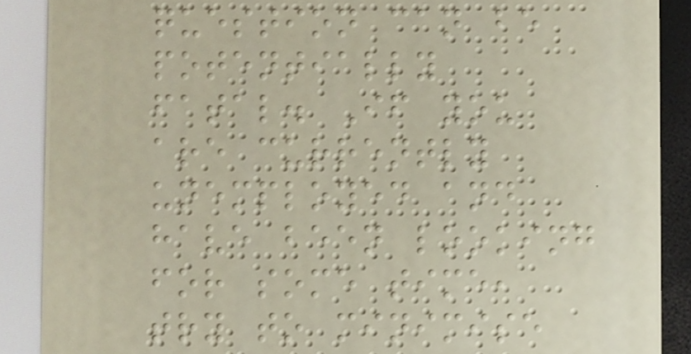question can be
potentially
fatal. If you
are currently
unemployed and
have been looking
for some time,
try to minimise
